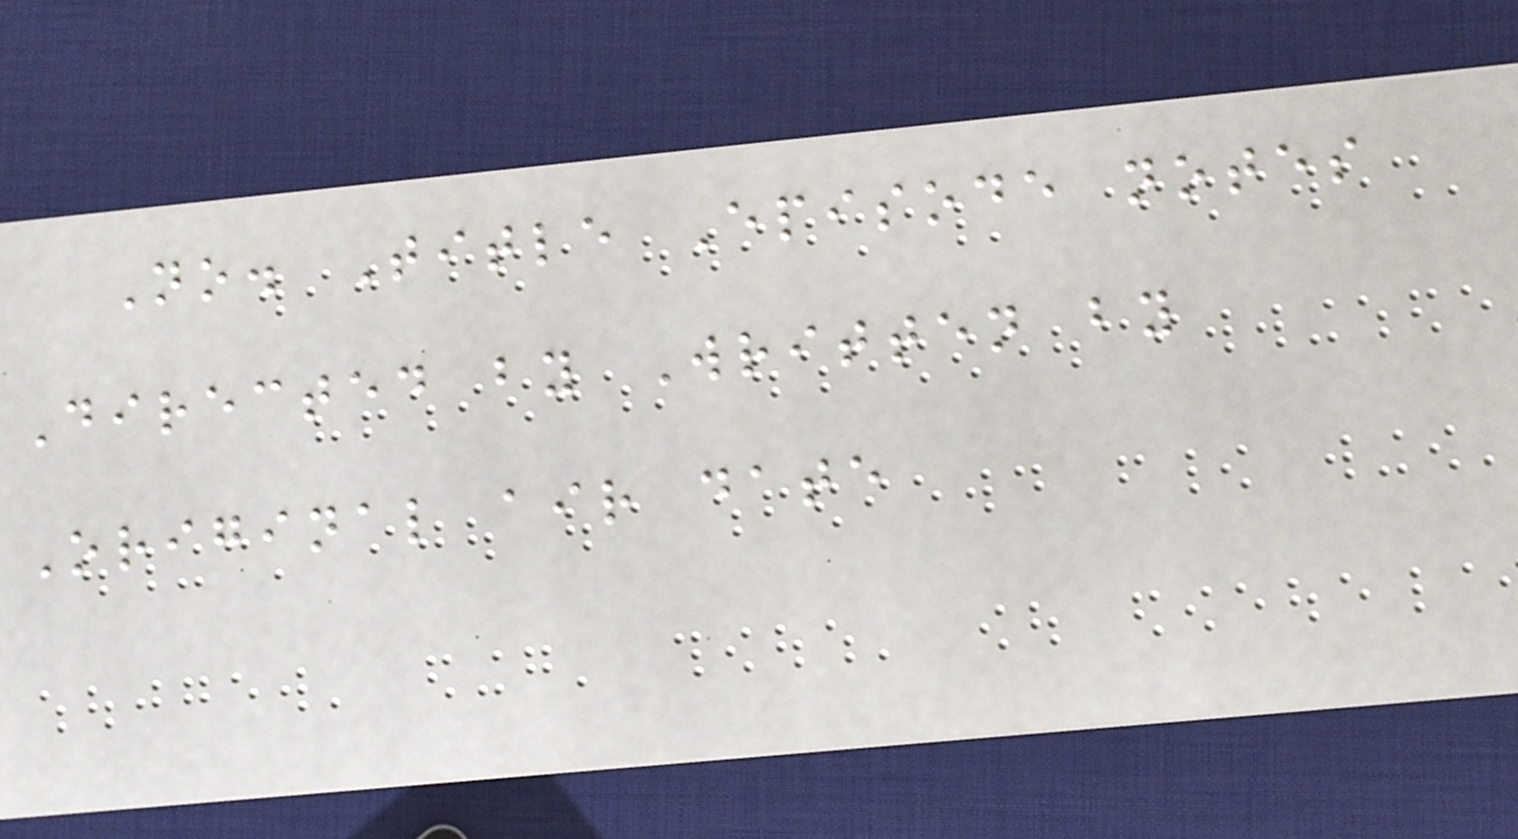No. Title Episode notes
Directed by Written by
Original air date
